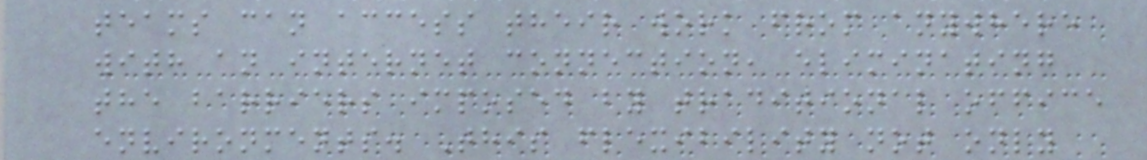teams can access their work from anywhere
with an internet connection, eliminating
the barriers imposed by traditional office
environments. This flexibility not only
